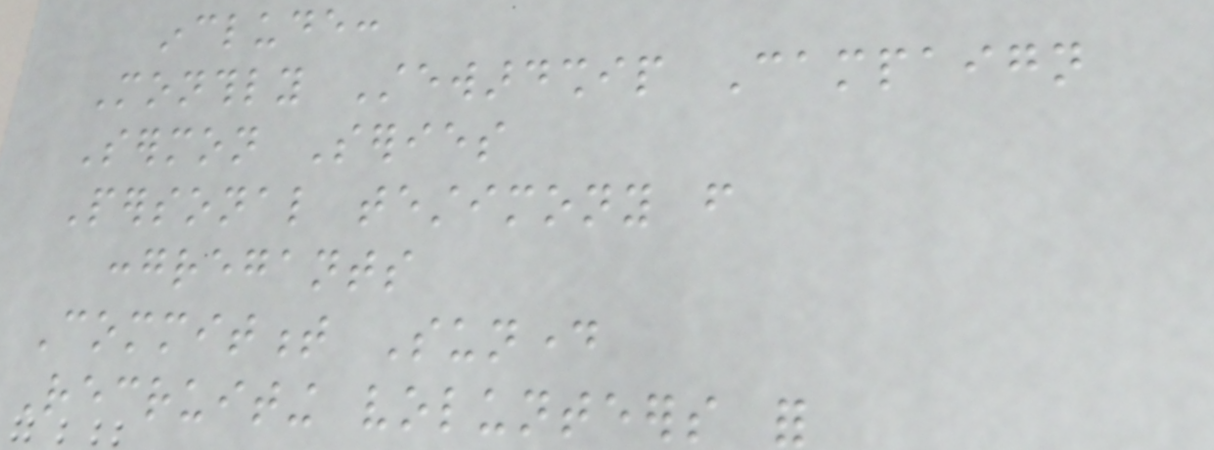include:
Monthly Stewardship Campaign
Sermon Series
Personal testimony from
congregants
Commitment Sunday
Recruiting volunteers for
